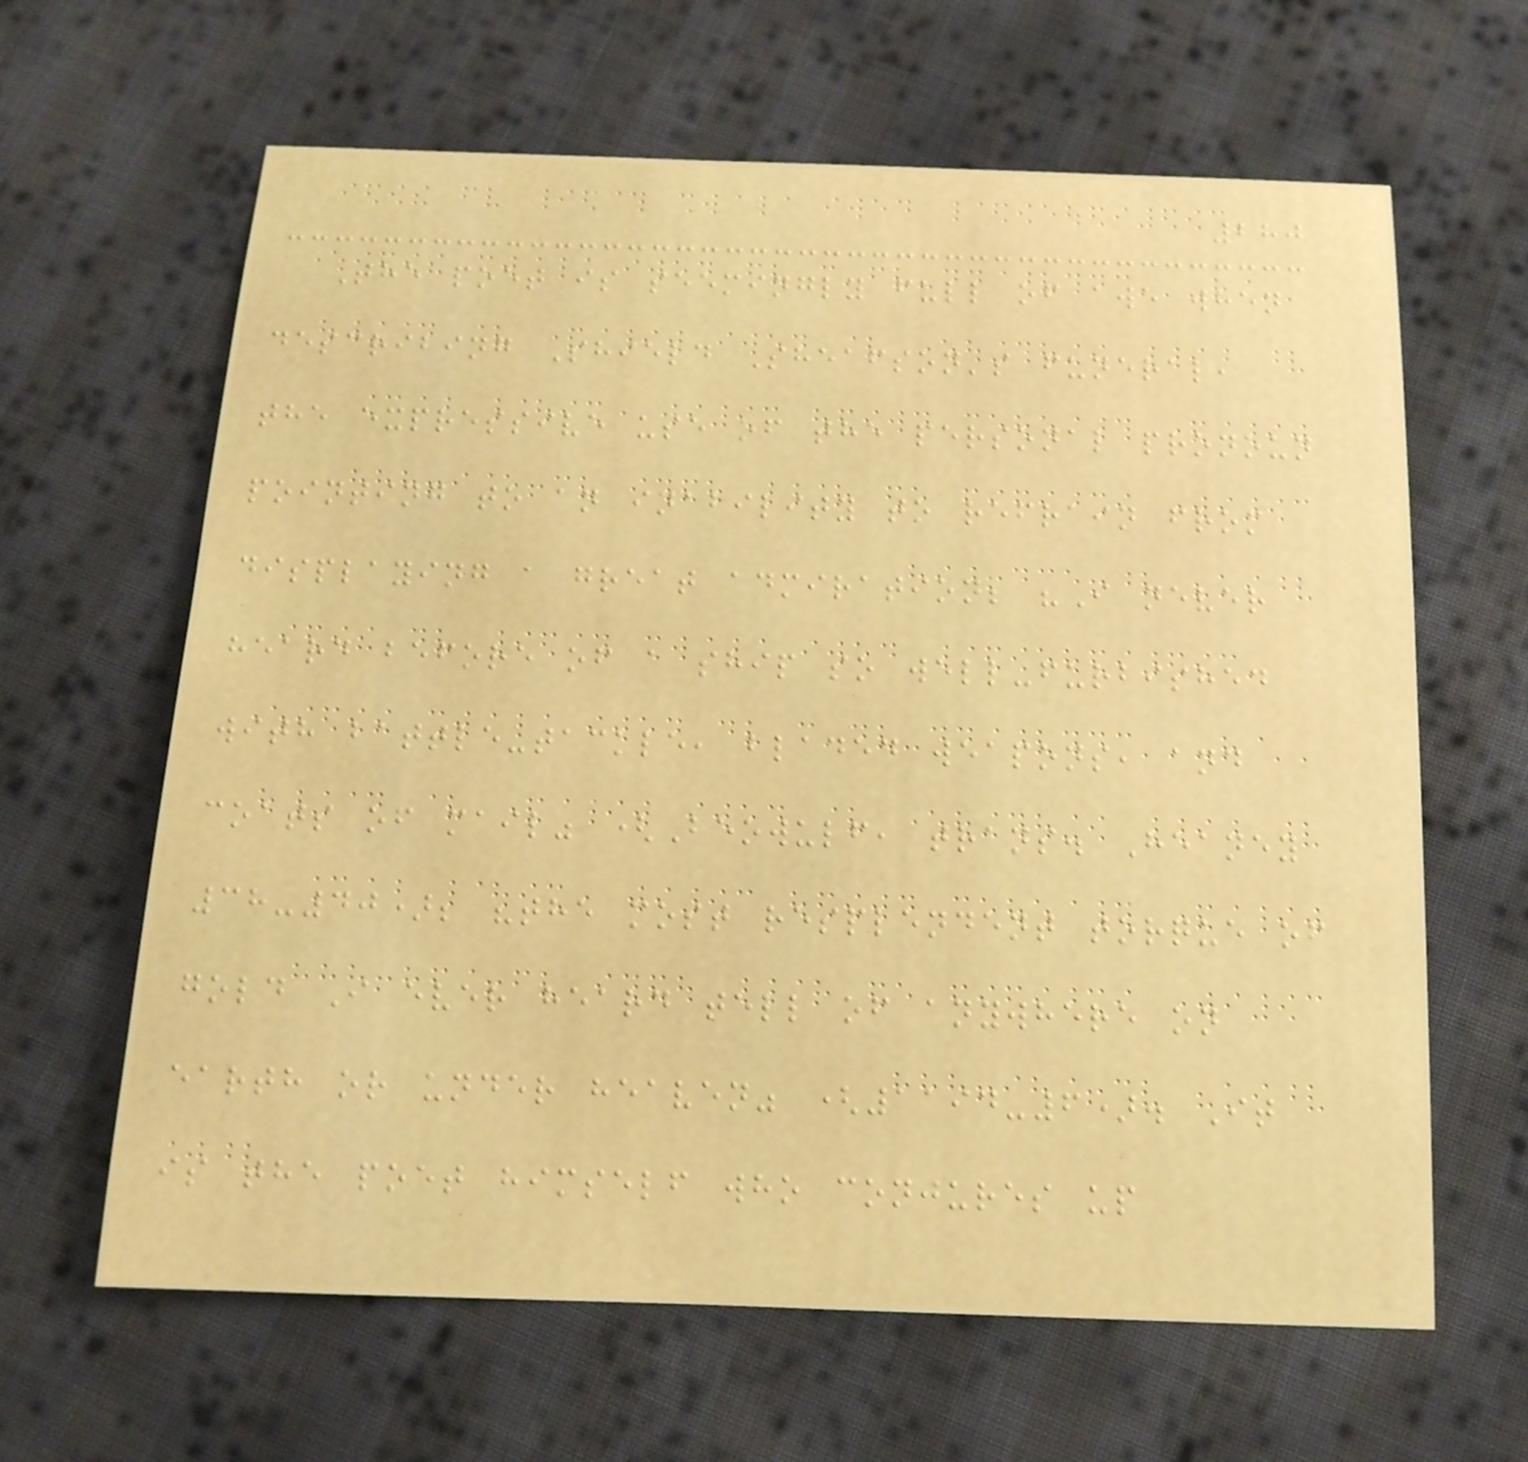280
The poet is seemingly full of awe when
describing Shield Sheafson's funeral,
the expressive use of the personal pronoun
pointing to an inability to refrain from
displaying a great admiration; "I never
heard before of a ship so well-furbished
with battle-tackle, bladed weapons, and
coats of mail" (Beowulf, trans. Heaney
38-40); "the most resplendent torque of
gold I ever heard tell of anywhere on
earth or under heaven" (1194-6). It
is the poet himself who conjures up
